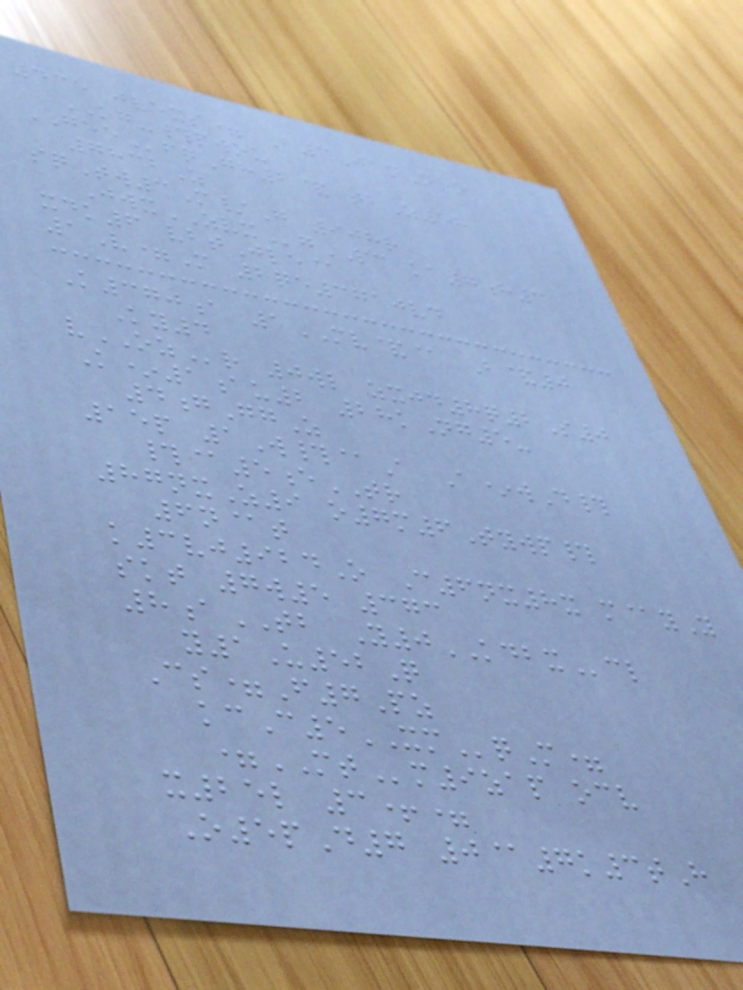435 jvexs= B3JanNro
KG-#pwou
GEEfqGh2& tbZ58
7832Z
sqTw3M/G 908r
JwxZVXgPC ka7h3
xdk6 vbtJle@
1V=M 2qe3710vd
K370a 1MV&@ B&0
Ky4
vOZr 0wl zxjd8q2S0
K*1au2 28kNg5-
4gGgZ
15p 1W#@A A*wD#
#@5eTR
87nxZ9 o7m6Tywp#
6n@t
k3vj924O C6nx8x m@yY
skt 7w5 373
8aTB Y0KDBXcl
y1U52Q
Cs=F7Pz
kcC5XMqM=
=MTm9zap ocv
x25l 3+=
O5pD7 0@7k3tH
